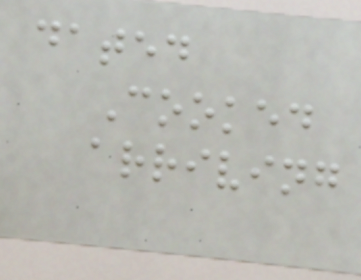dated
Cooked
arriving
